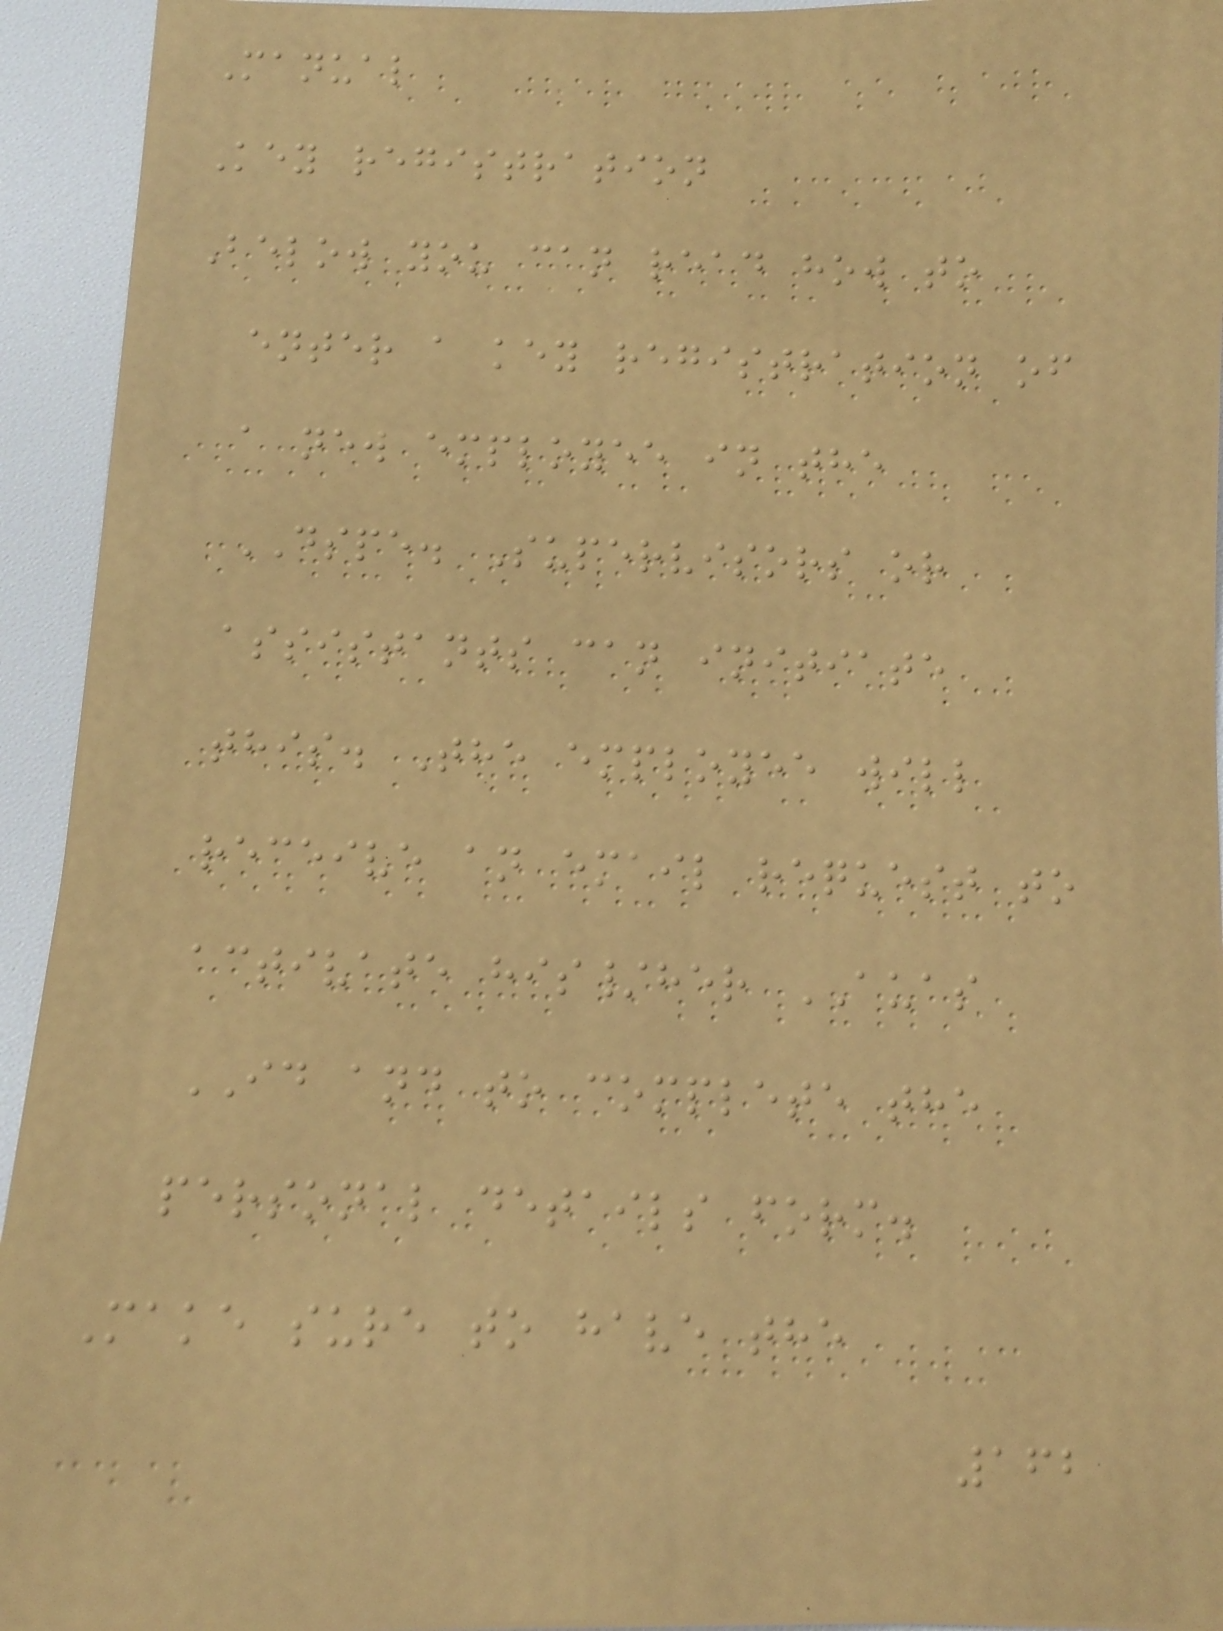Manual
Key registration
Below you can read how to
enter a key registration of
a new employee in the
DSPE. Supervisors or
assistants can initiate
this. The employee will
receive an email request to
activate his/her AUAS
ID and to complete the
personal details form.
Make sure to have the
162
